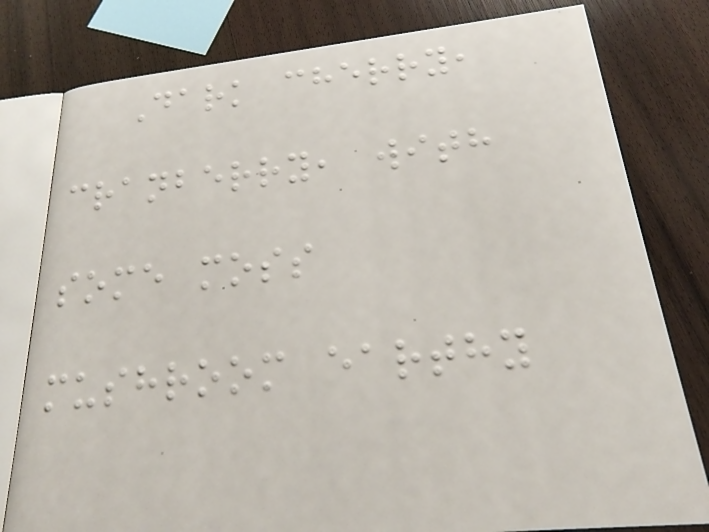Dark cherry,
cranberry, with
some moss
mushroom earthy
